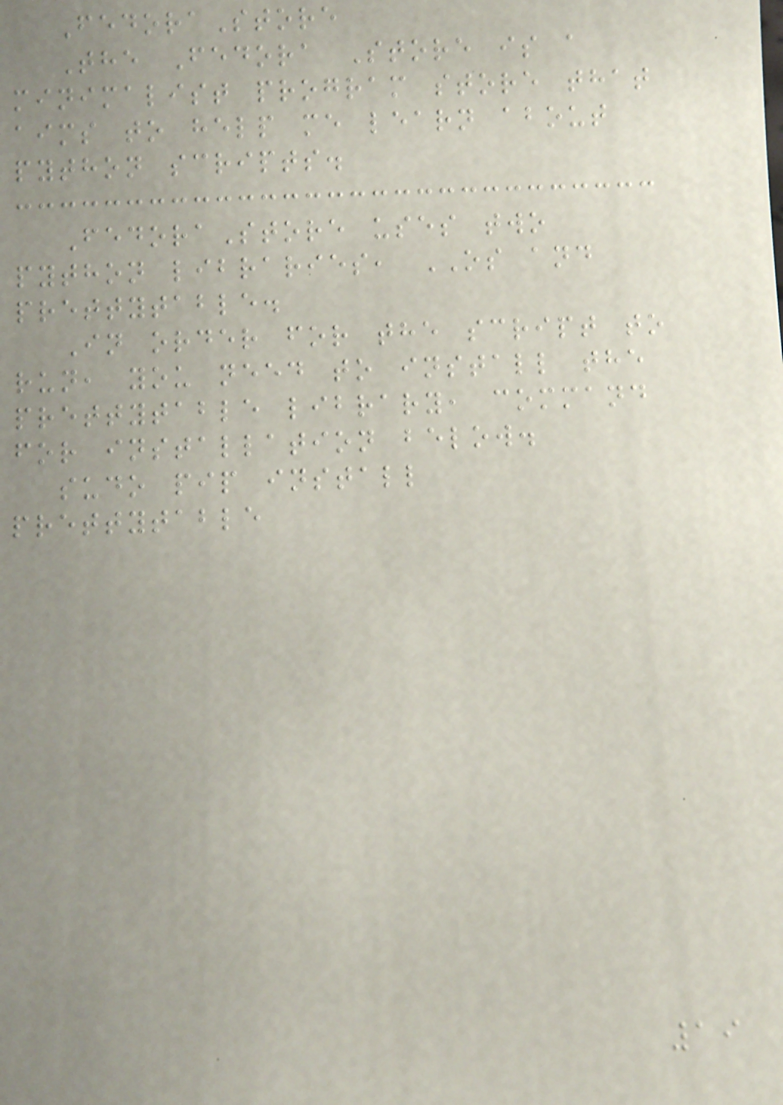FedoraStore
The Fedora Store is a
minimalist program store that
aims to help me learn about
python scripts.
FedoraStore uses two
python libraries, OS and
prettytable.
In order for the script to
run, you need to install the
prettytable library, command
for installation below.
sudo pip install
prettytable
19
